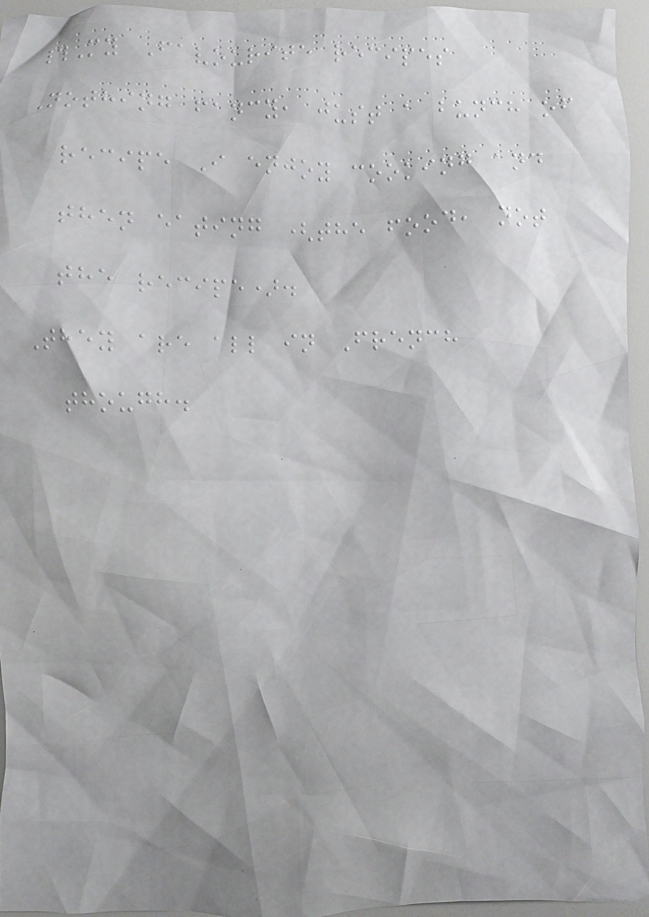#My Favourite recipes
Nothing fancy, just a bunch of
recipe I enjoy cooking and
then eating (the food, not
the recipe).
They are all in French
though.
